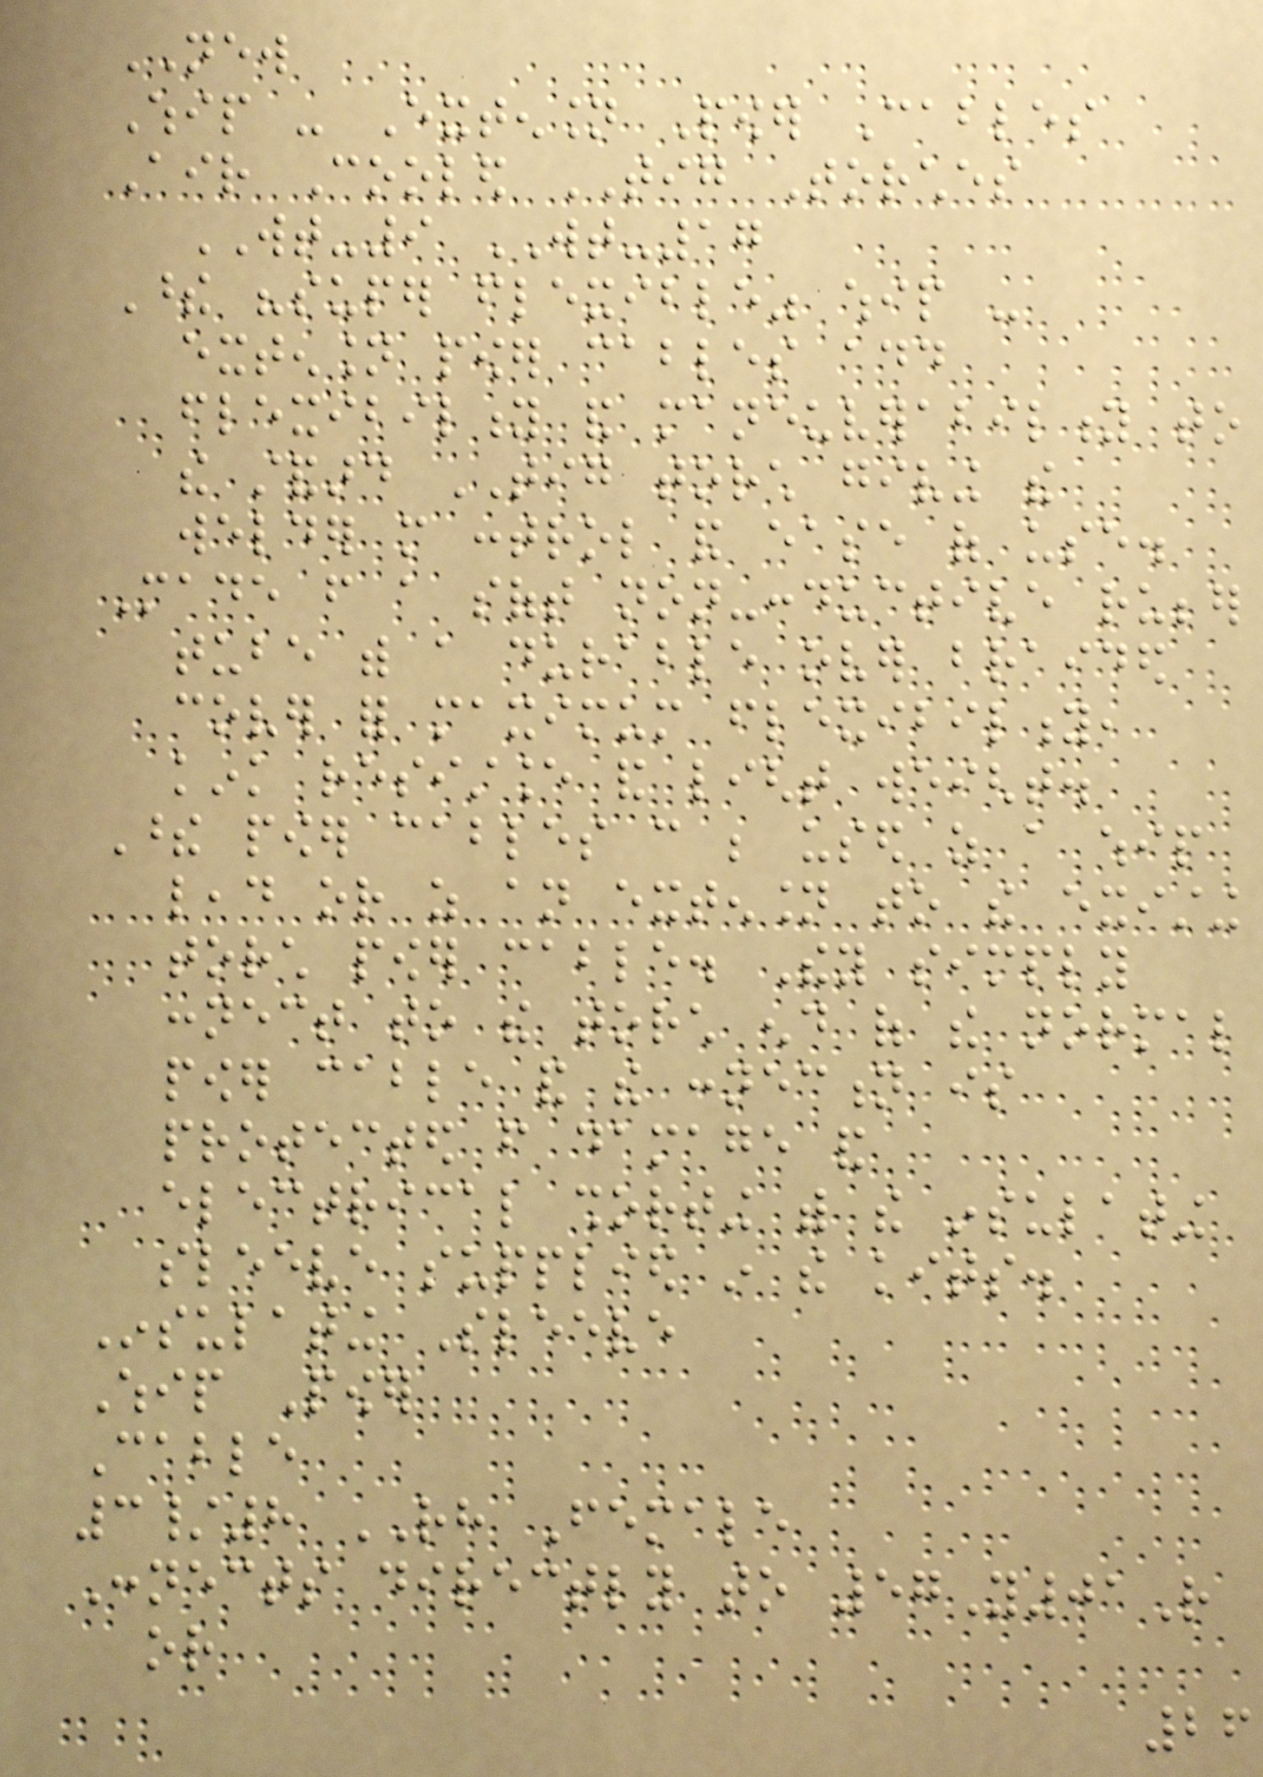NEW
Whip - Extension Power Cables
Air Cooled TIG Torches
WT-9 WT-17
These "super flexible" whip -
extension power cables add
flexibility and maneuverability to
the standard TIG torch giving the
welder more control and ease of use.
Made from a soft non-conductive rubber
tube with a durable over braided
cover for maximum flexibility,
kink resistance and light weight.
These power cables can be used as a whip
lead or as an extension to the existing
torch power cable. They simply
connect to the torch end of the normal
power cable and the connection is
protected from damage and
electrical shorting with the insulating
sleeve supplied in the kits.
Insulating Sleeve
Whip Power
Cable
3/8 RH Female
Connects directly to 57Y01R
or
26
